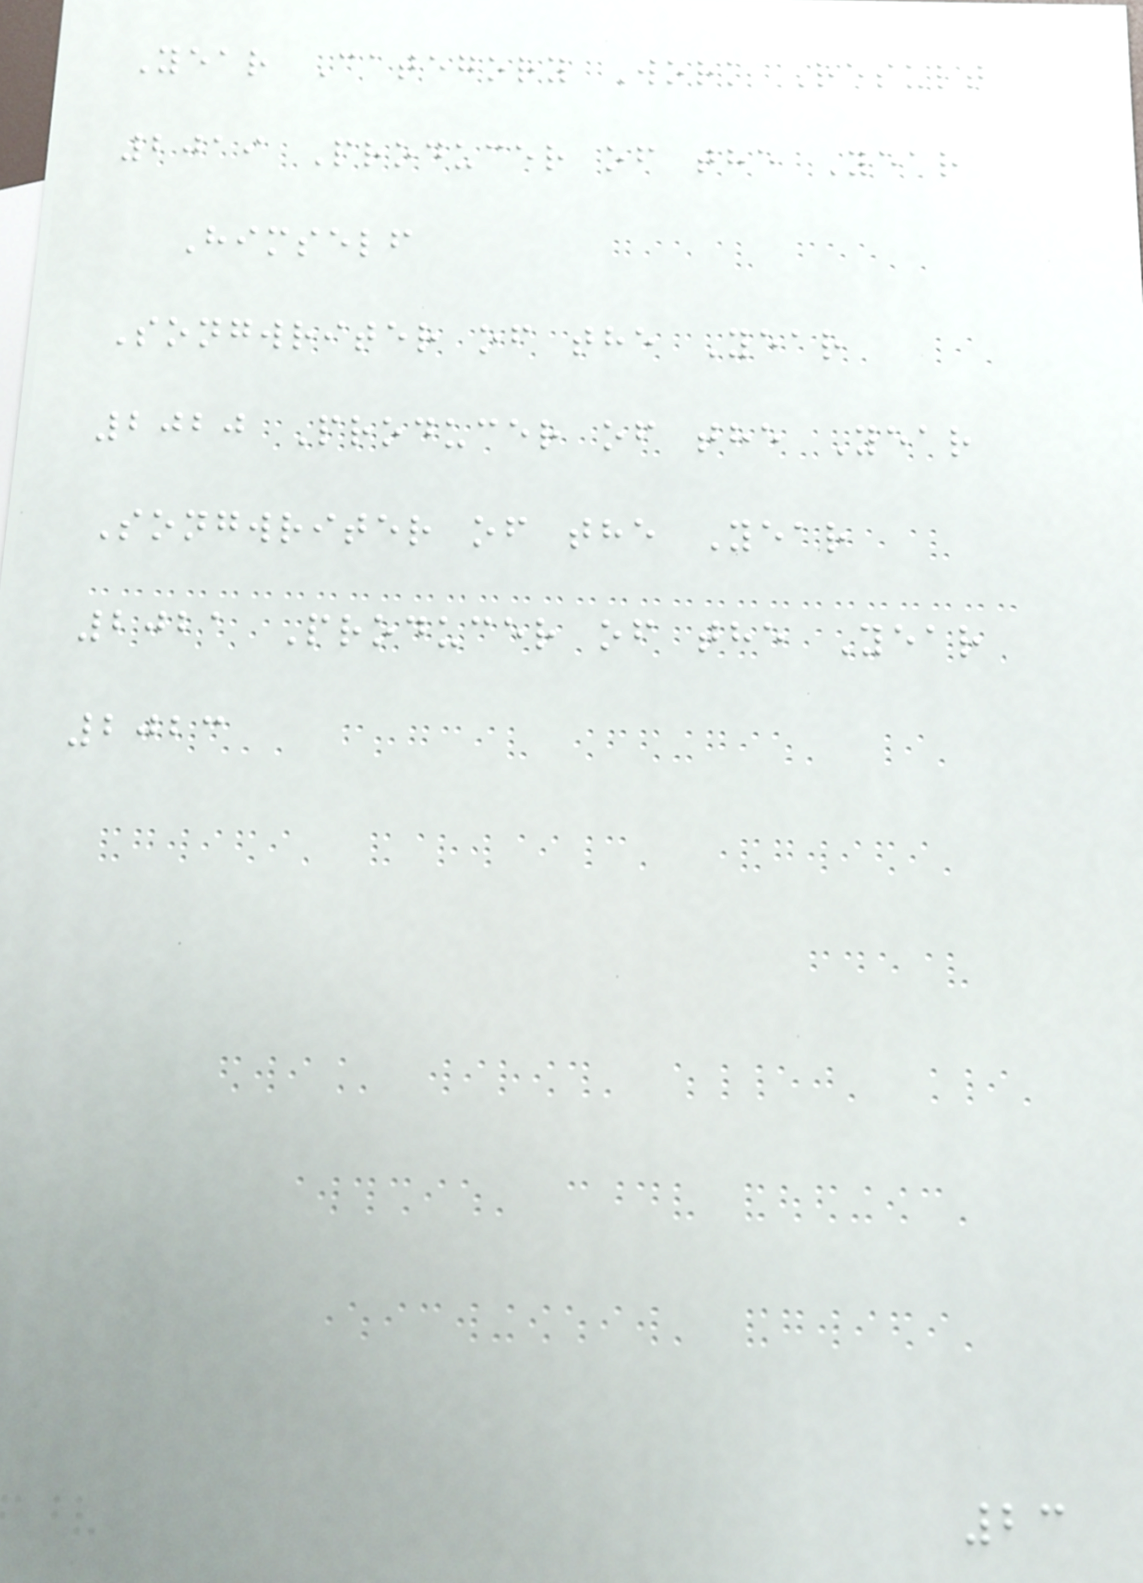Year Category Work Result
2019 Producer of the Year
Himself
Songwriter of the Year
2020 Producer of the Year
Songwriter of the Year
2021 Producer of the Year
2023
23
